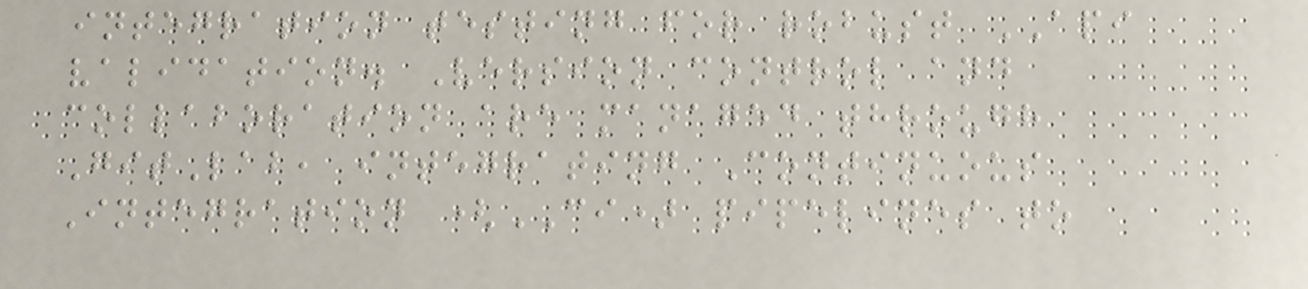integration testing for robust API
validation. Version control and
collaboration are managed through
GitLab, integrating Continuous
Integration (CI) pipelines to
